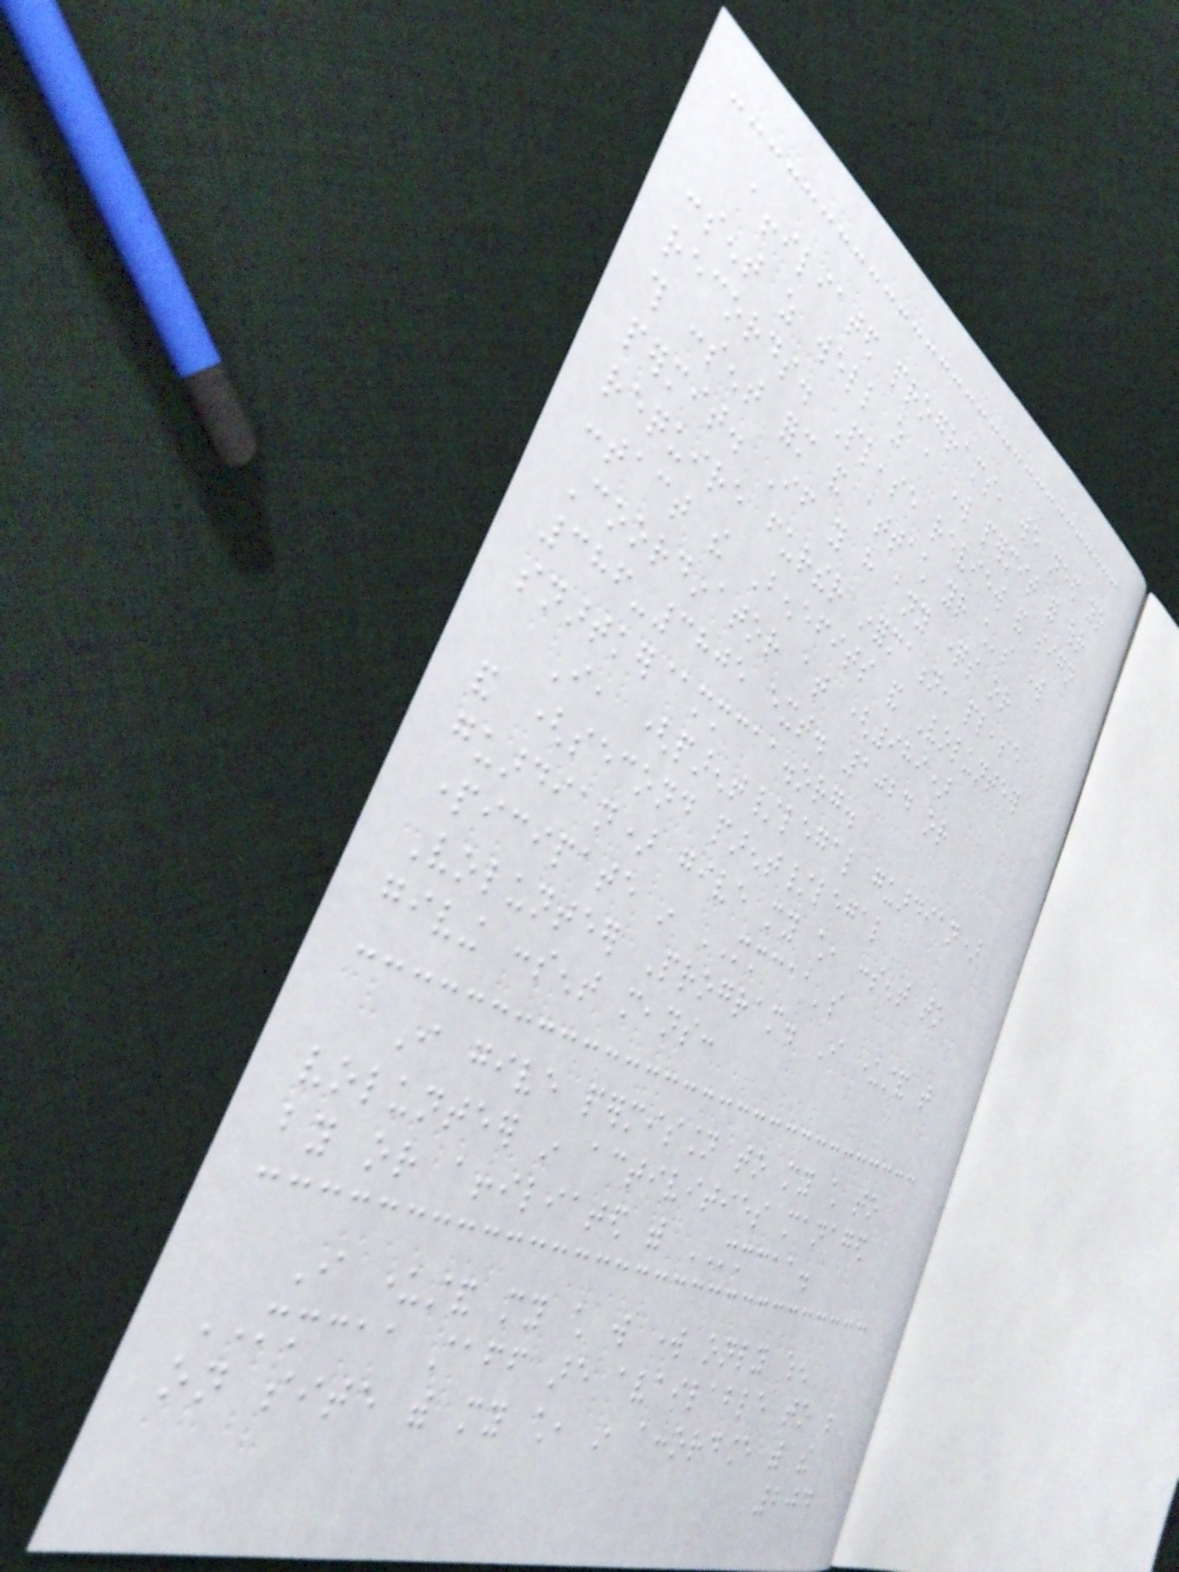affiliated programs, we need your
consent as well as a work permit for our
records. Please review and sign
this consent form and attach your child's work
permit. If you have any questions or
require further information, please
contact the Benefits and Volunteer
Coordinator at (989)
386-3805 ext. 1024 or
snartker@mmcaa.org.
I, (parent/legal guardian)
and (second parent/legal
guardian) give my child, consent to
participate in MMCAA's
Volunteer Program. I understand that
giving consent means:
I give permission to my child to
volunteer in activities managed
by or affiliated with MMCAA.
I understand my child will work only when
MMCAA staff are available to be
on site with my child, in accordance with the
204
